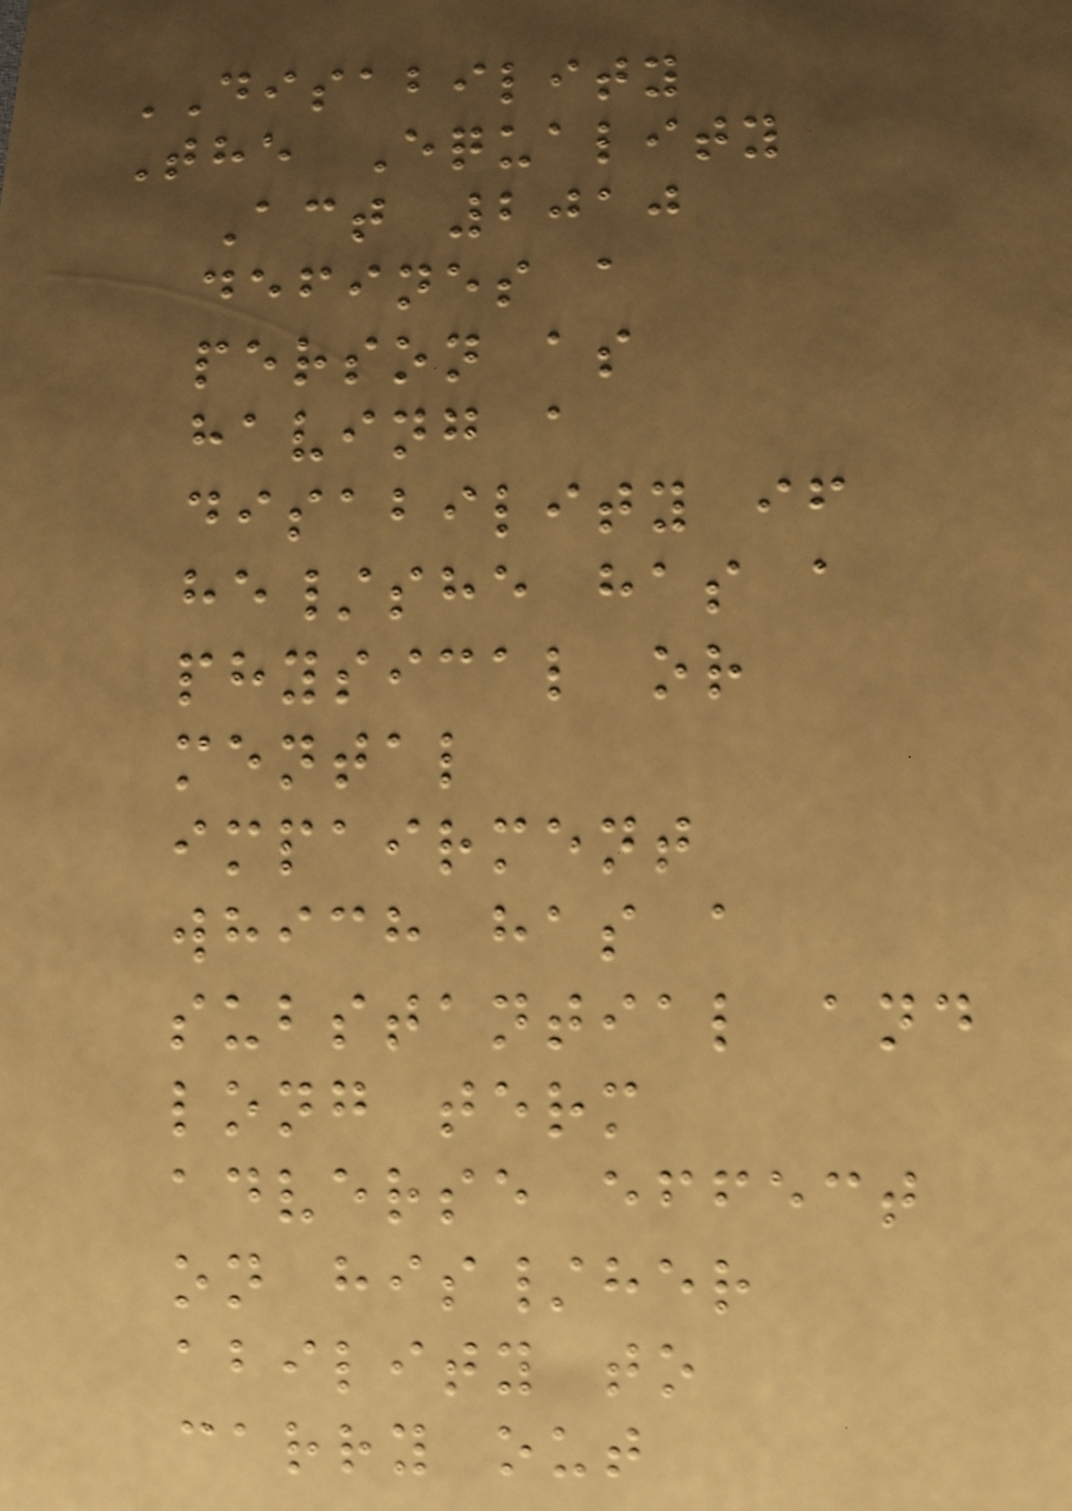DISABILITY
The Equality
Act 2010
defines a
person as
having a
disability if
he/she has a
physical or
mental
impairment
which has a
substantial and
long term
adverse effect
on his/her
ability to
carry out
